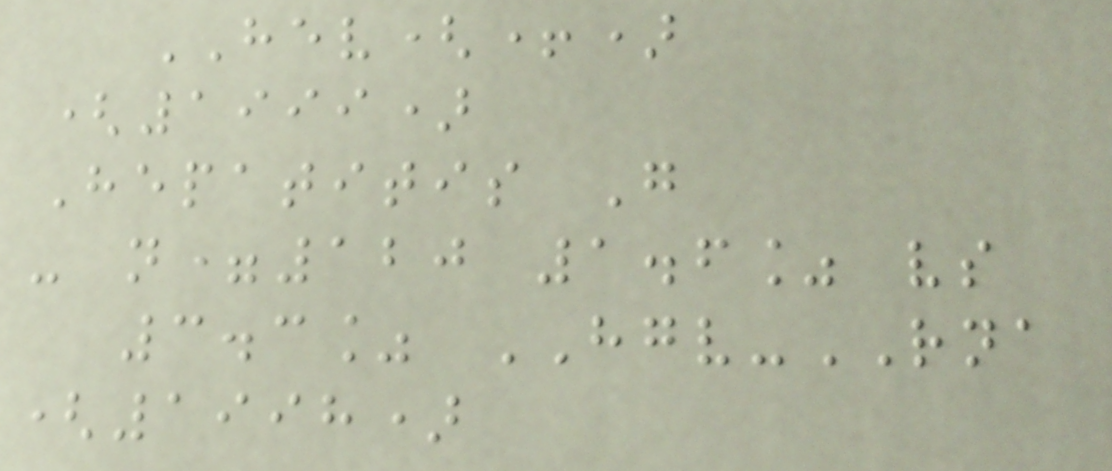HEV(+)
(1999)
Hepatitis G
- n=120 1.6% vs
3.3% HGV-RNA
(1998)
